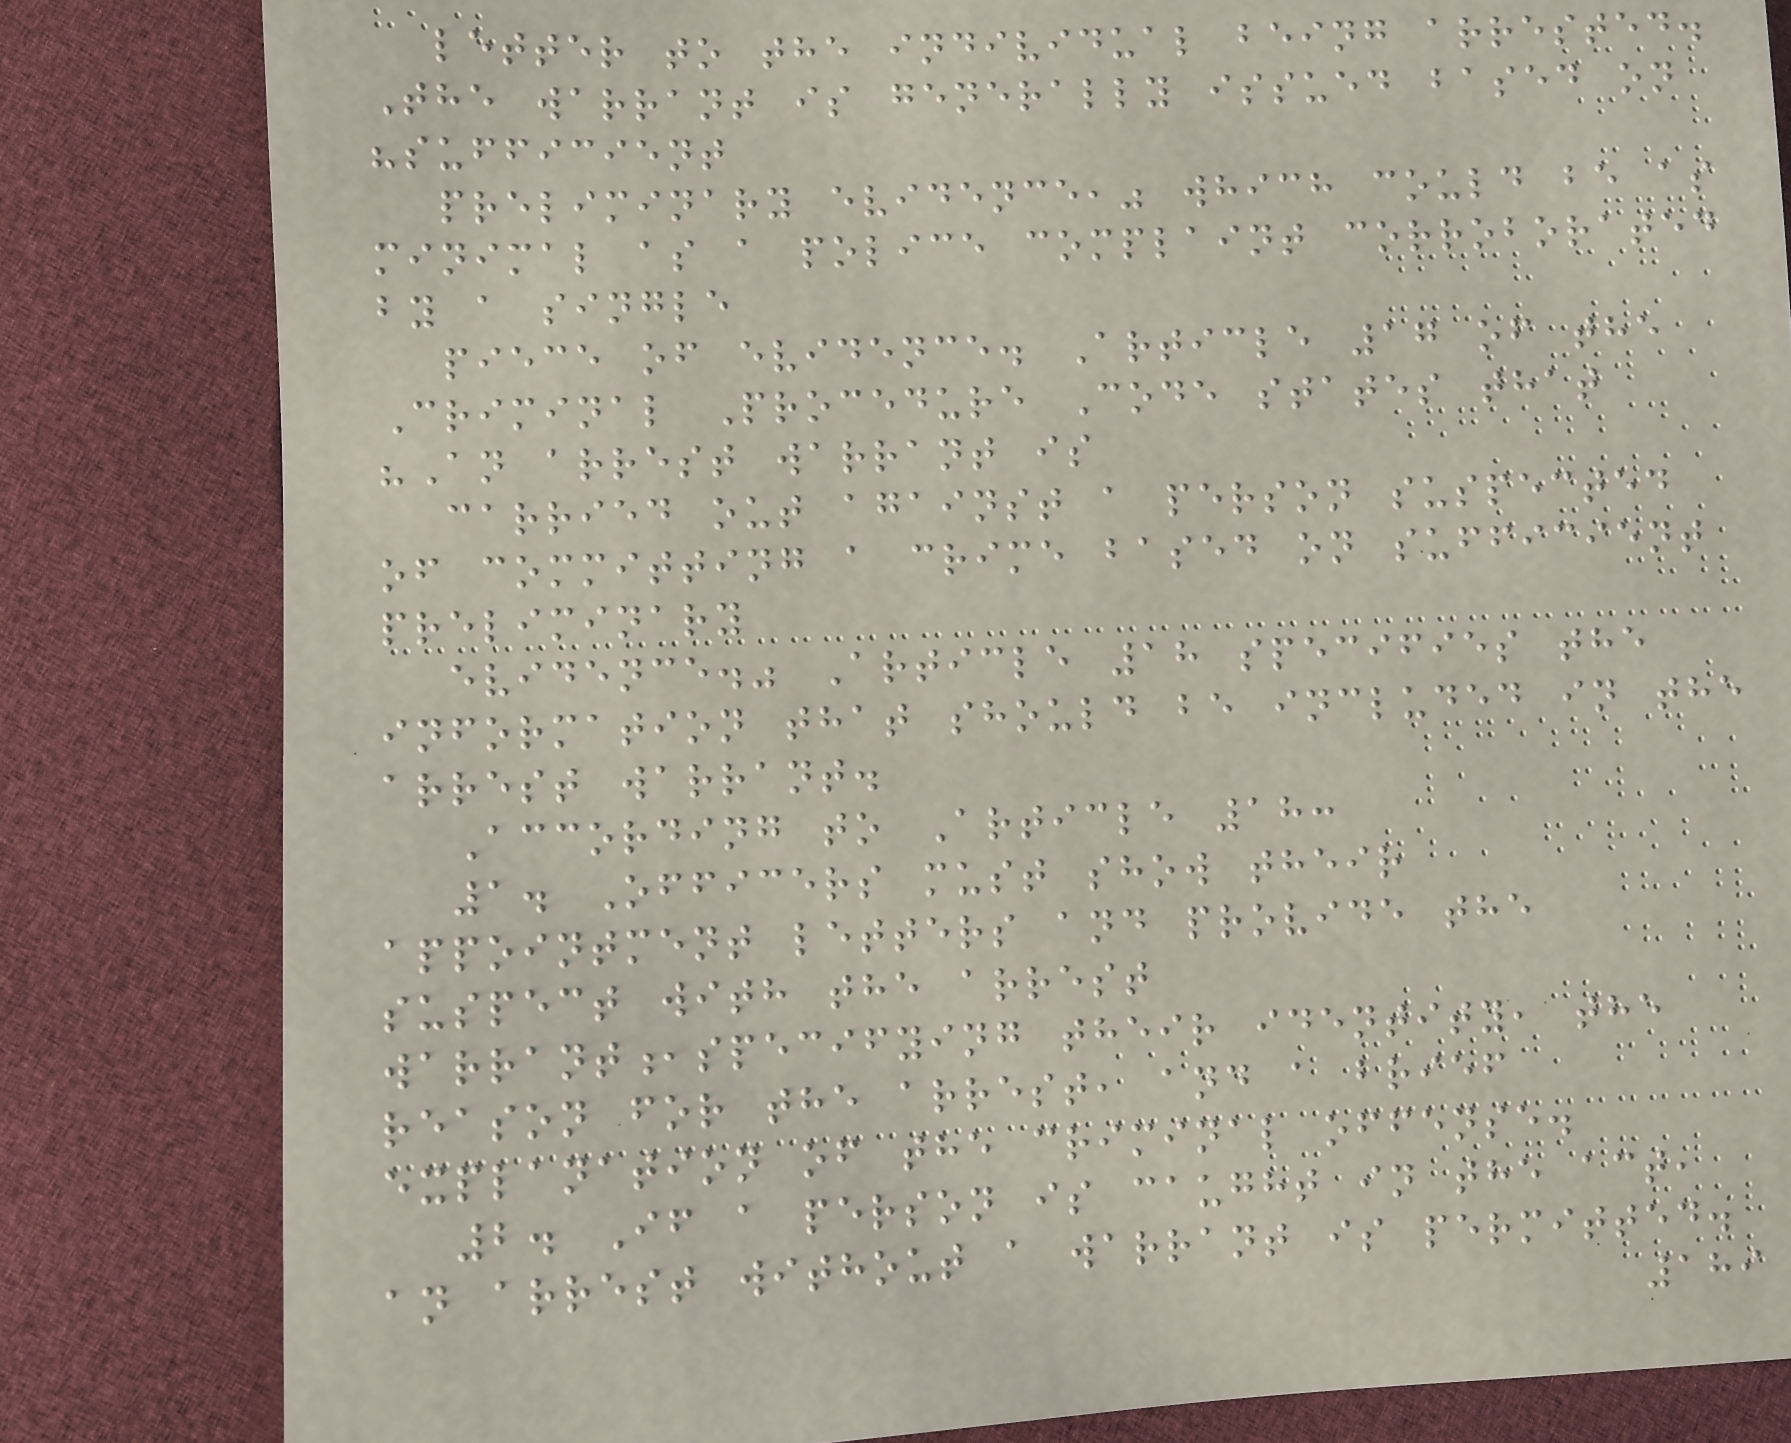letter to the individual being arrested.
The warrant is generally issued based on
"sufficient
preliminary evidence," which could be as
minimal as a police complaint corroborated
by a single
piece of evidence. Article 17 of the
Criminal Procedure Code states that
"An arrest warrant is
carried out against a person suspected
of committing a crime based on sufficient
preliminary
evidence." Article 18 specifies the
information that should be included in the
arrest warrant.
According to Article 18:
1. Officers must show their
appointment letters and provide the
suspect with the arrest
warrant,specifying their identity, the
reason for the arrest, and a brief
explanation of the criminal offense.
2. If a person is caught in the act,
an arrest without a warrant is permitted.
189
